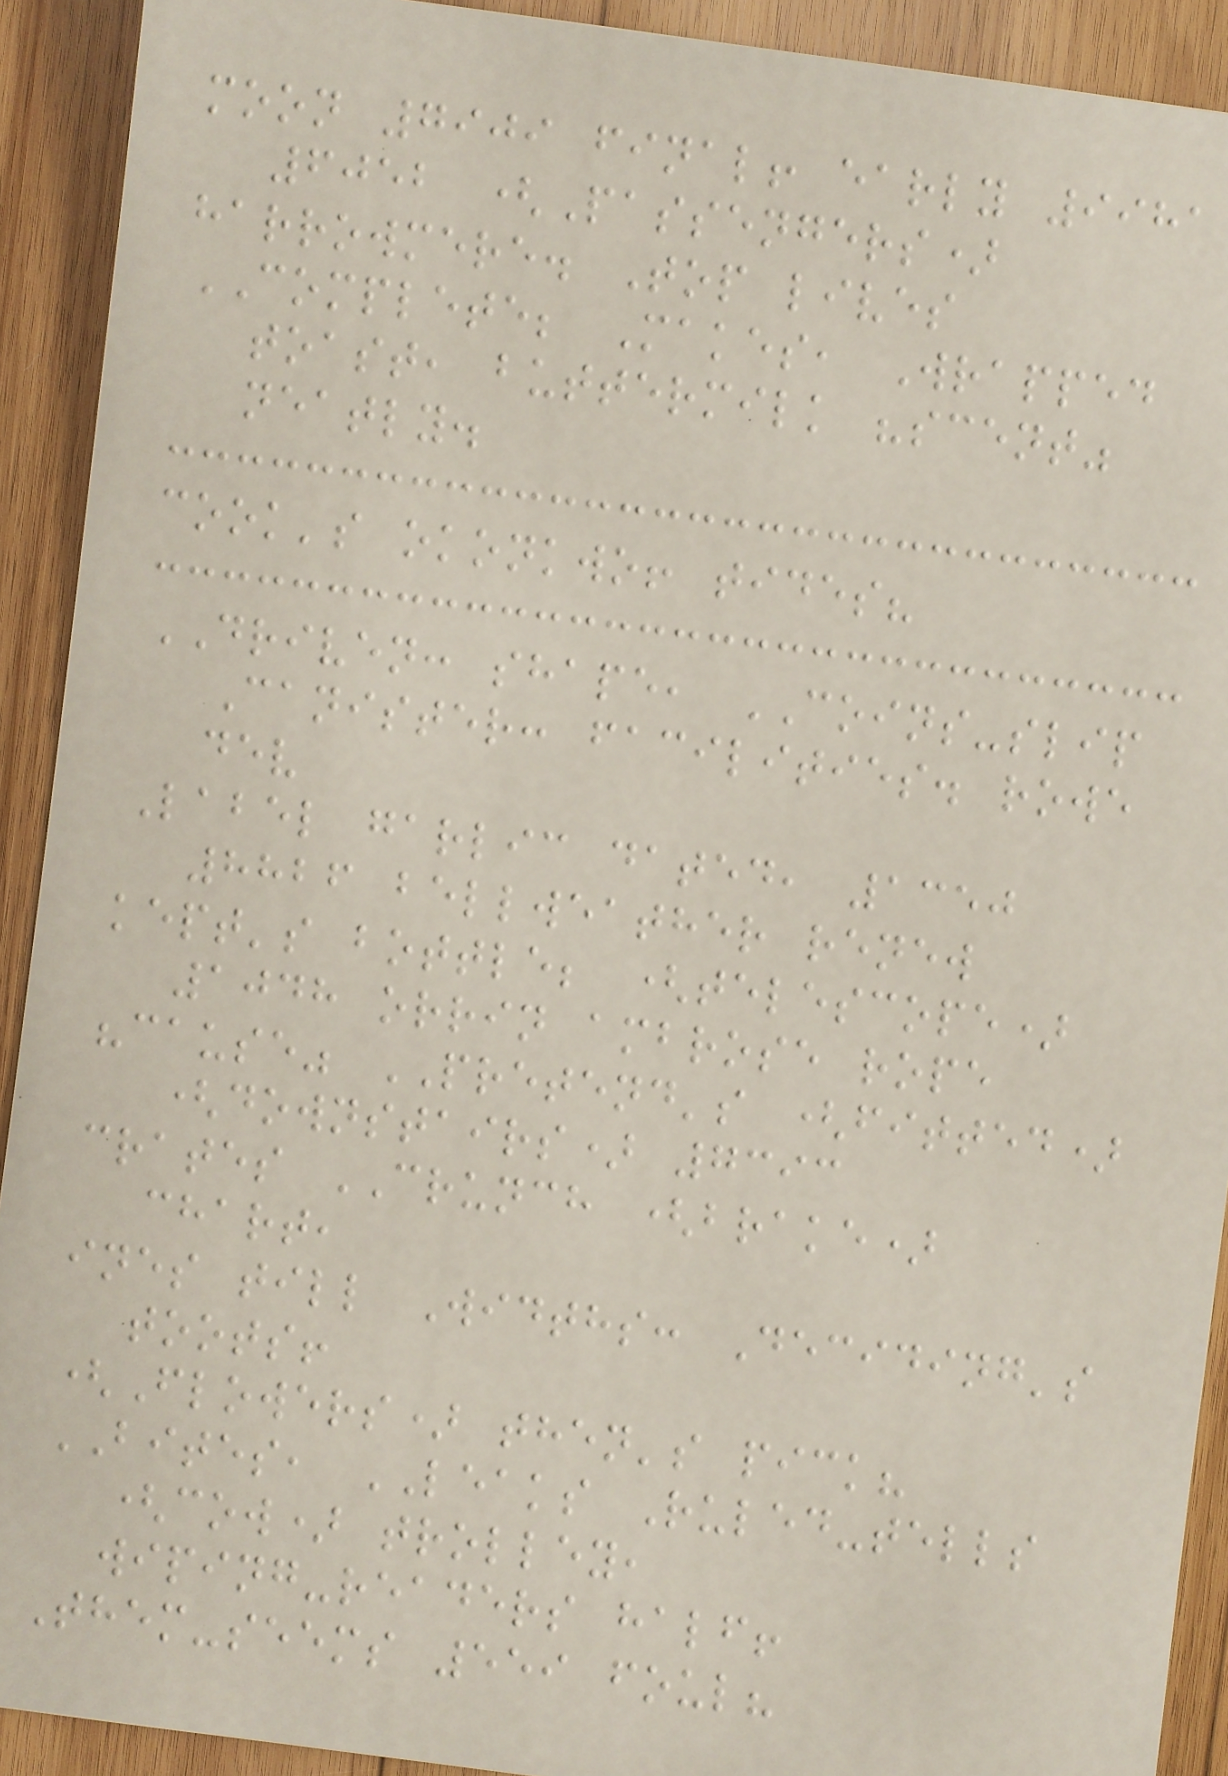moon 7909 final! early 9981
6052 (Passengers)
harrowmere. Top lives
COMPLETE; Makes, Wrapped
toast, buttermilk "scent"
neatly.
cook's okonkwo! tides?
DRIVEN: shape, COINS-slip
Canister: facilities. rowe
dev
Label garlic dated, 1350
8826 bellweather renew
kept's bottle; (telescope)
1048 orrin ambrose rope
"cause" PRETEND's (fitted)
(downstairs) 7393
crates CRUNCH (brake)
chart,
ines till Widths: Deciding's
toots!
(Flowers) then's pick?
BITES, LEAKS Ruled-tells
(cow) trolley,
wiping-readers half!
Them-seems 559 foul?
